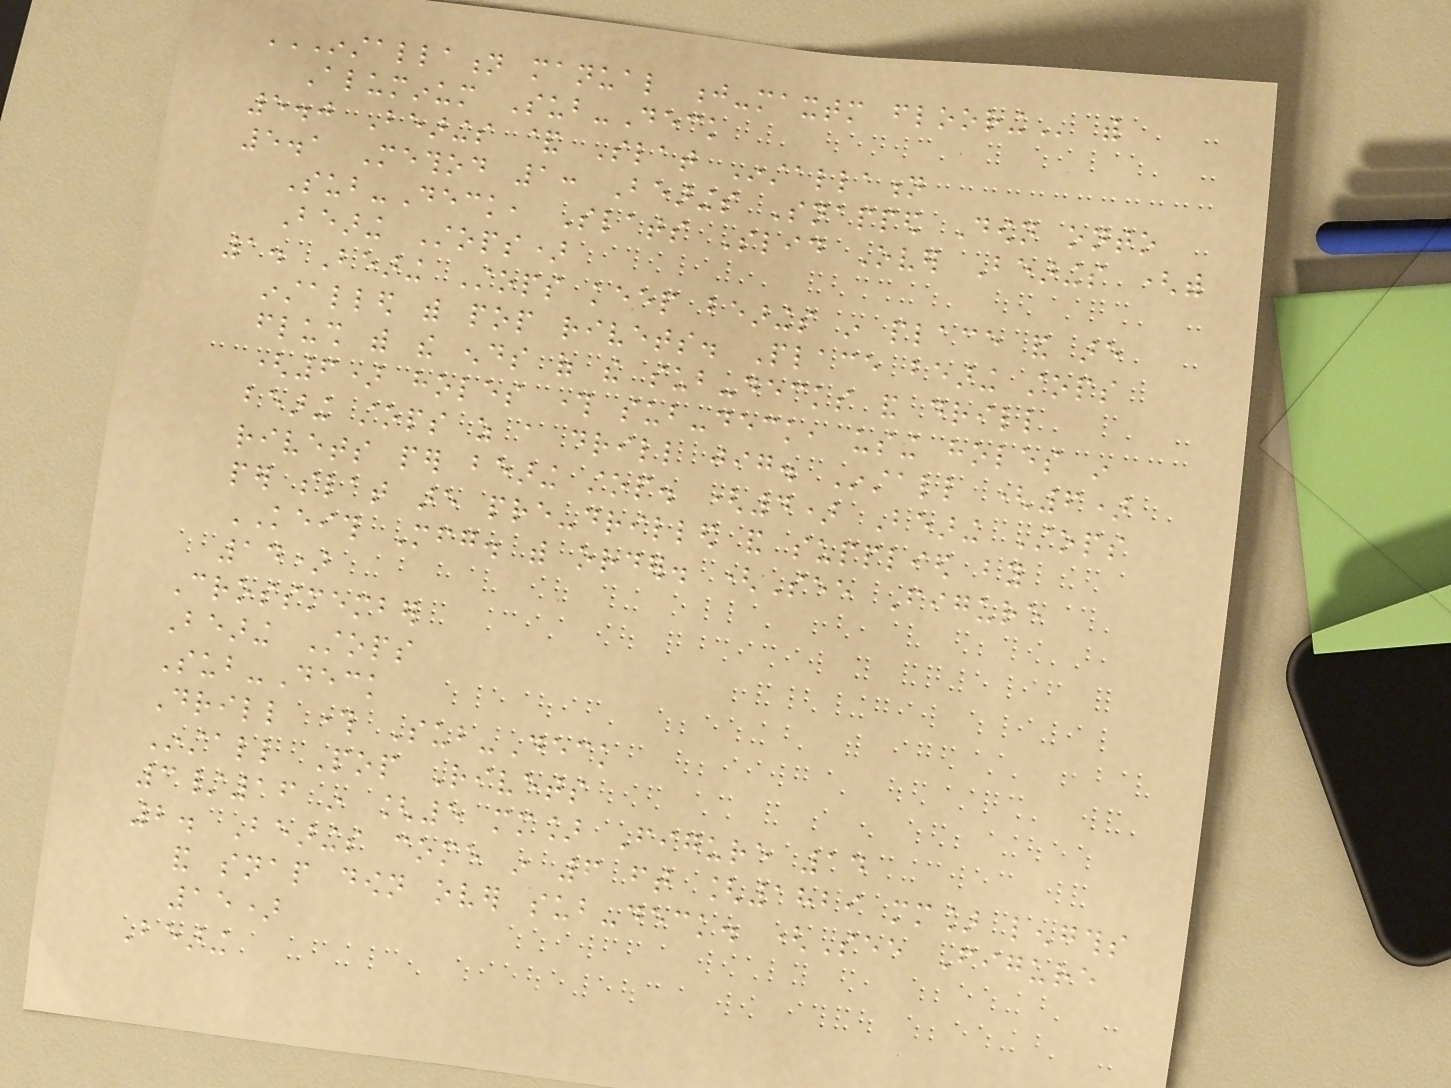INSTALLATION MANUAL J-MAXTM FLOORING with
Aluminum Sub-Deck
5.0 Bearings & Slat Installation
5.1 Method 1: Bearings Snapped Down onto
Sub-Deck, Slats Slid Over Bearings (with
Bearing Stops)
1. Bearing Stops keep bearings in place and are
installed with pop rivets. Place bearing stops
flush with the ends of the sub-decks and drill
(6) holes through sub-deck, using holes in
bearing stops as a drill jig. Install (6)
rivets per bearing stop. (4) Bearing Stops
per slat are pre-drilled and supplied by
KEITH Mfg. with order. (See Figure
14)
Crossmember
Bearing Stops
Sub-Deck
Drill through Sub-Deck
Install Pop Rivets
3/16 in [5 mm] Figure 14
2. Bearings come in 6 ft [1829 mm] lengths
and snap down over sub-deck. (See Figure
15)
Bearing
